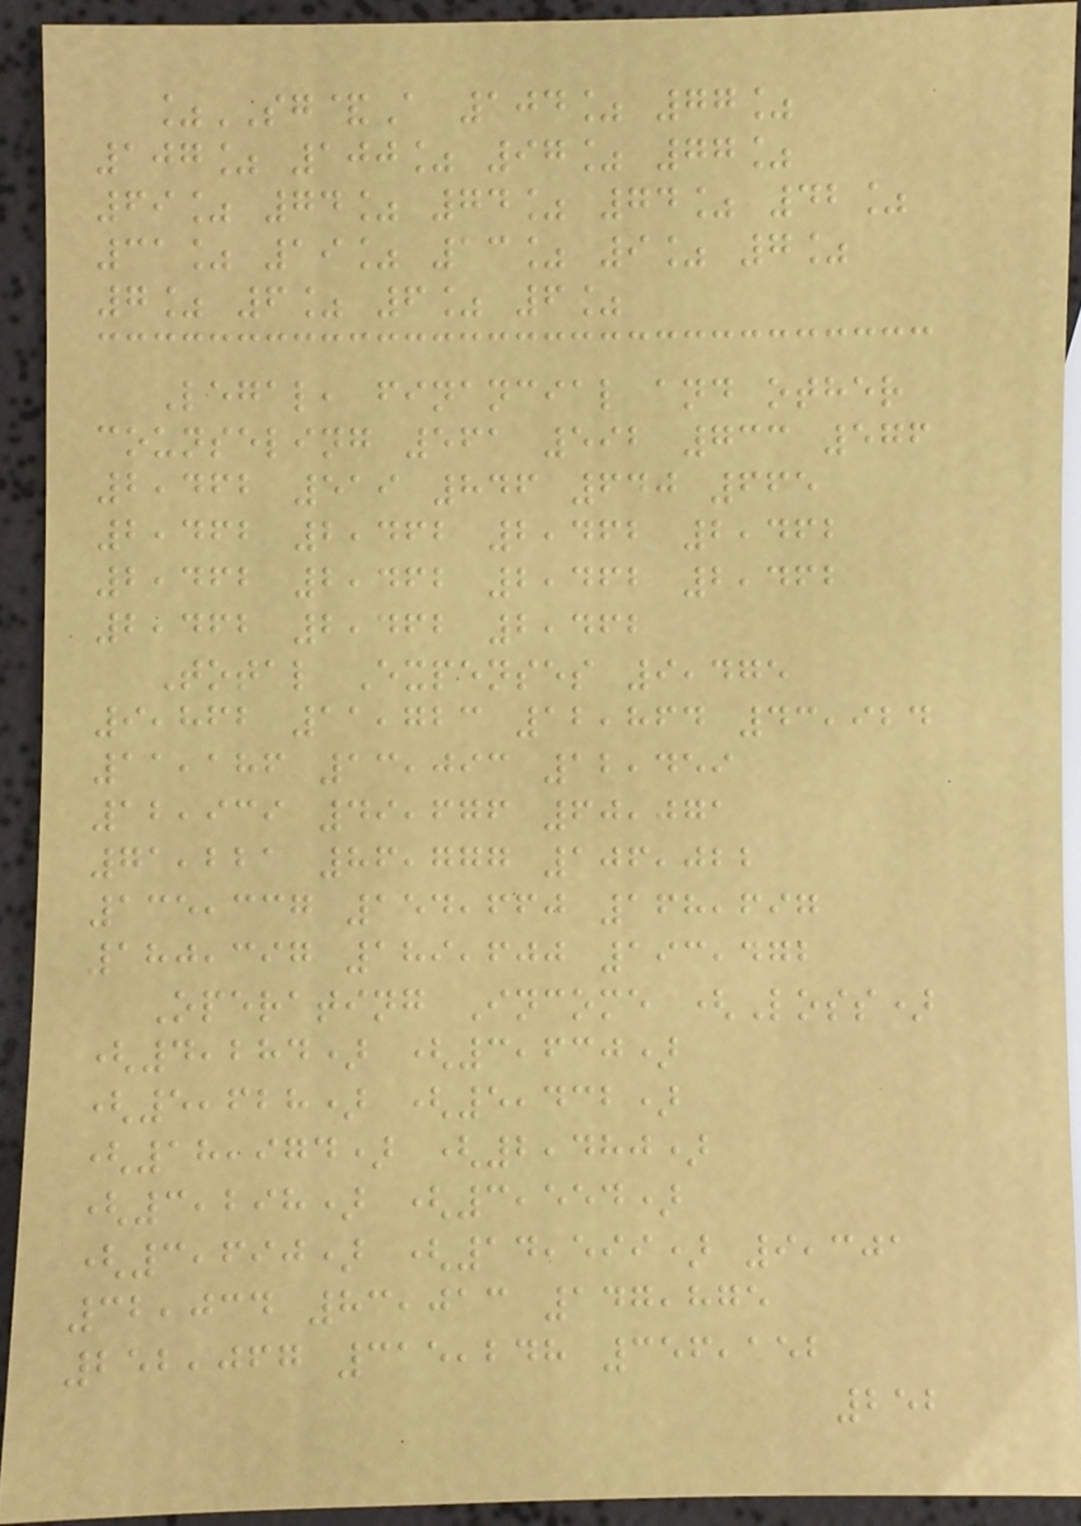%SG&A 104% 77%
107% 100% 97% 77%
69% 74% 74% 74% 42%
31% 19% 13% 9% 7%
7% 6% 6% 6%
Legal, financial and other
counseling 561 592 733 576
2,462 519 846 640 665
2,462 2,462 2,462 2,462
2,462 2,462 2,462 2,462
2,462 2,462 2,462
Total Expenses 9,475
9,862 11,723 12,864 43,924
11,186 13,093 12,459
12,939 49,676 60,071
71,221 86,777 106,022
135,337 154,660 168,697
180,397 189,600 193,472
Operating Income (Loss)
(4,284) (3,630)
(5,628) (5,432)
(18,974) (2,480)
(3,298) (3,554)
(3,690) (14,599) 9,301
32,034 83,013 147,875
252,067 315,248 356,152
252
